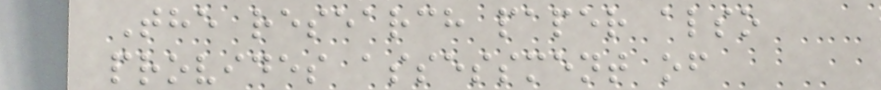The research paper also
provides assessment of
